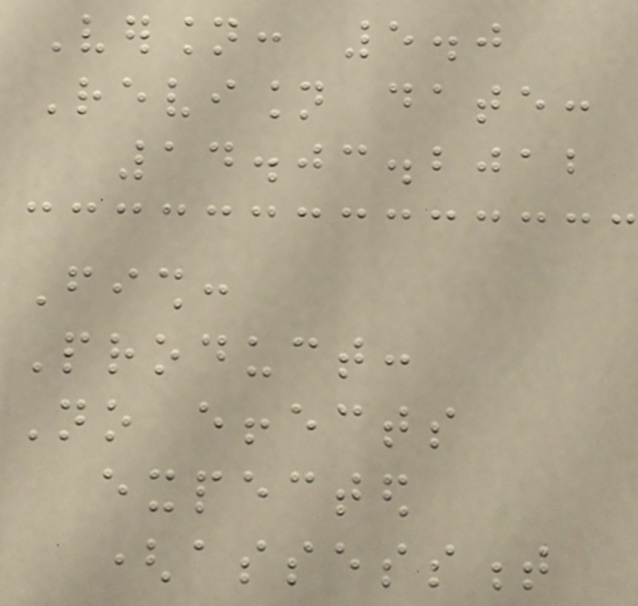Version: 5.0
Revision date:
14.03.2012
Fish:
Product:
No effects
expected
(assessment
